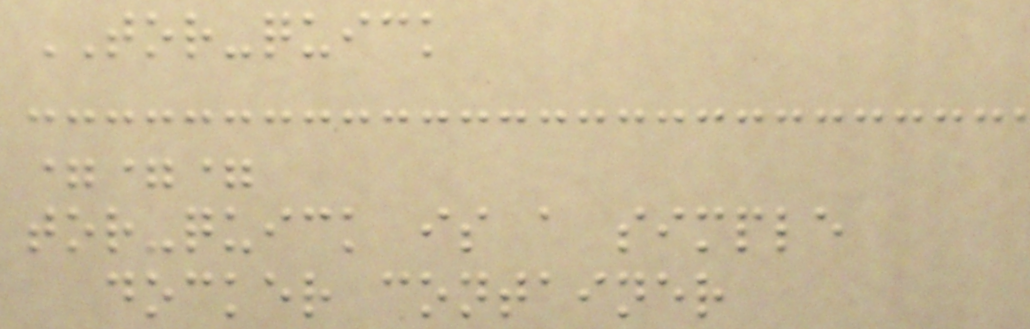TOR-quick
===
tor-quick is a simple
docker container
